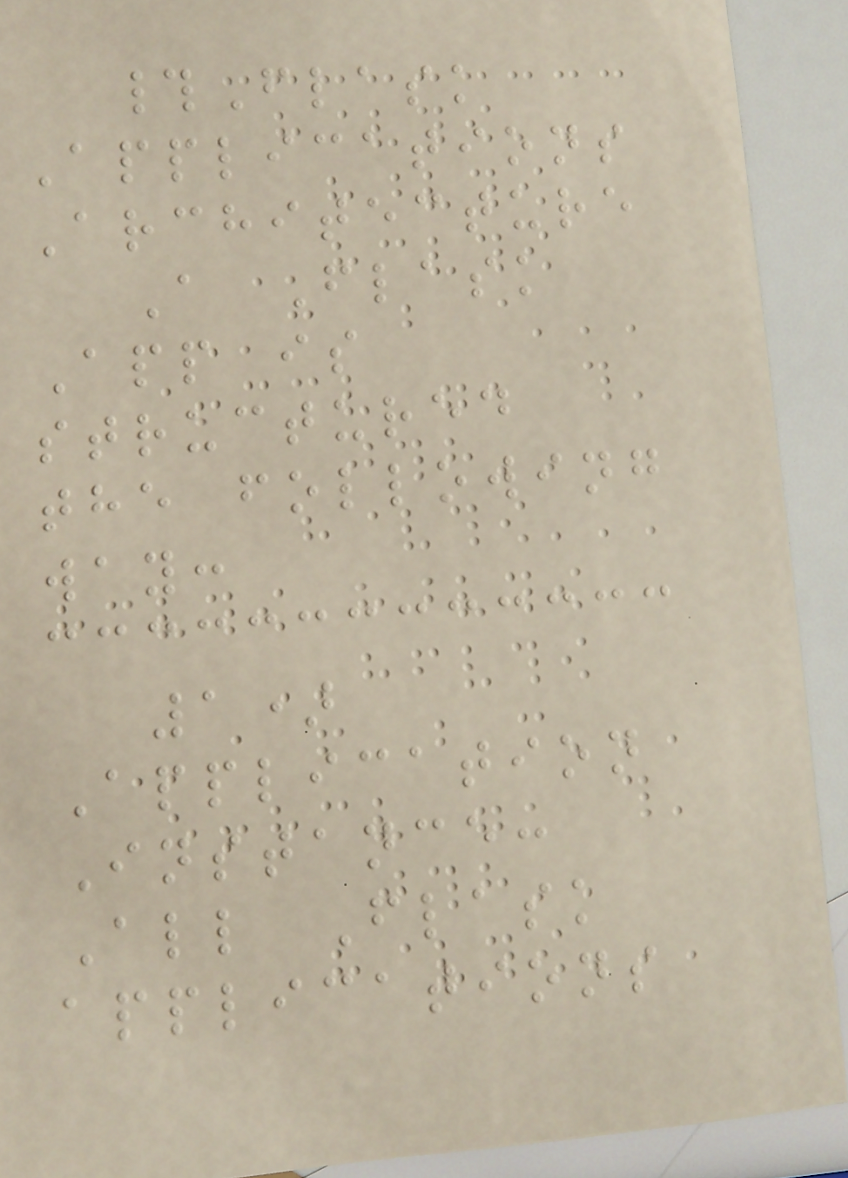#Flask
Applications
Architecture
A Flask
App is
structured
the following
way:
1)
Application
Instance:
All Flask
applications
